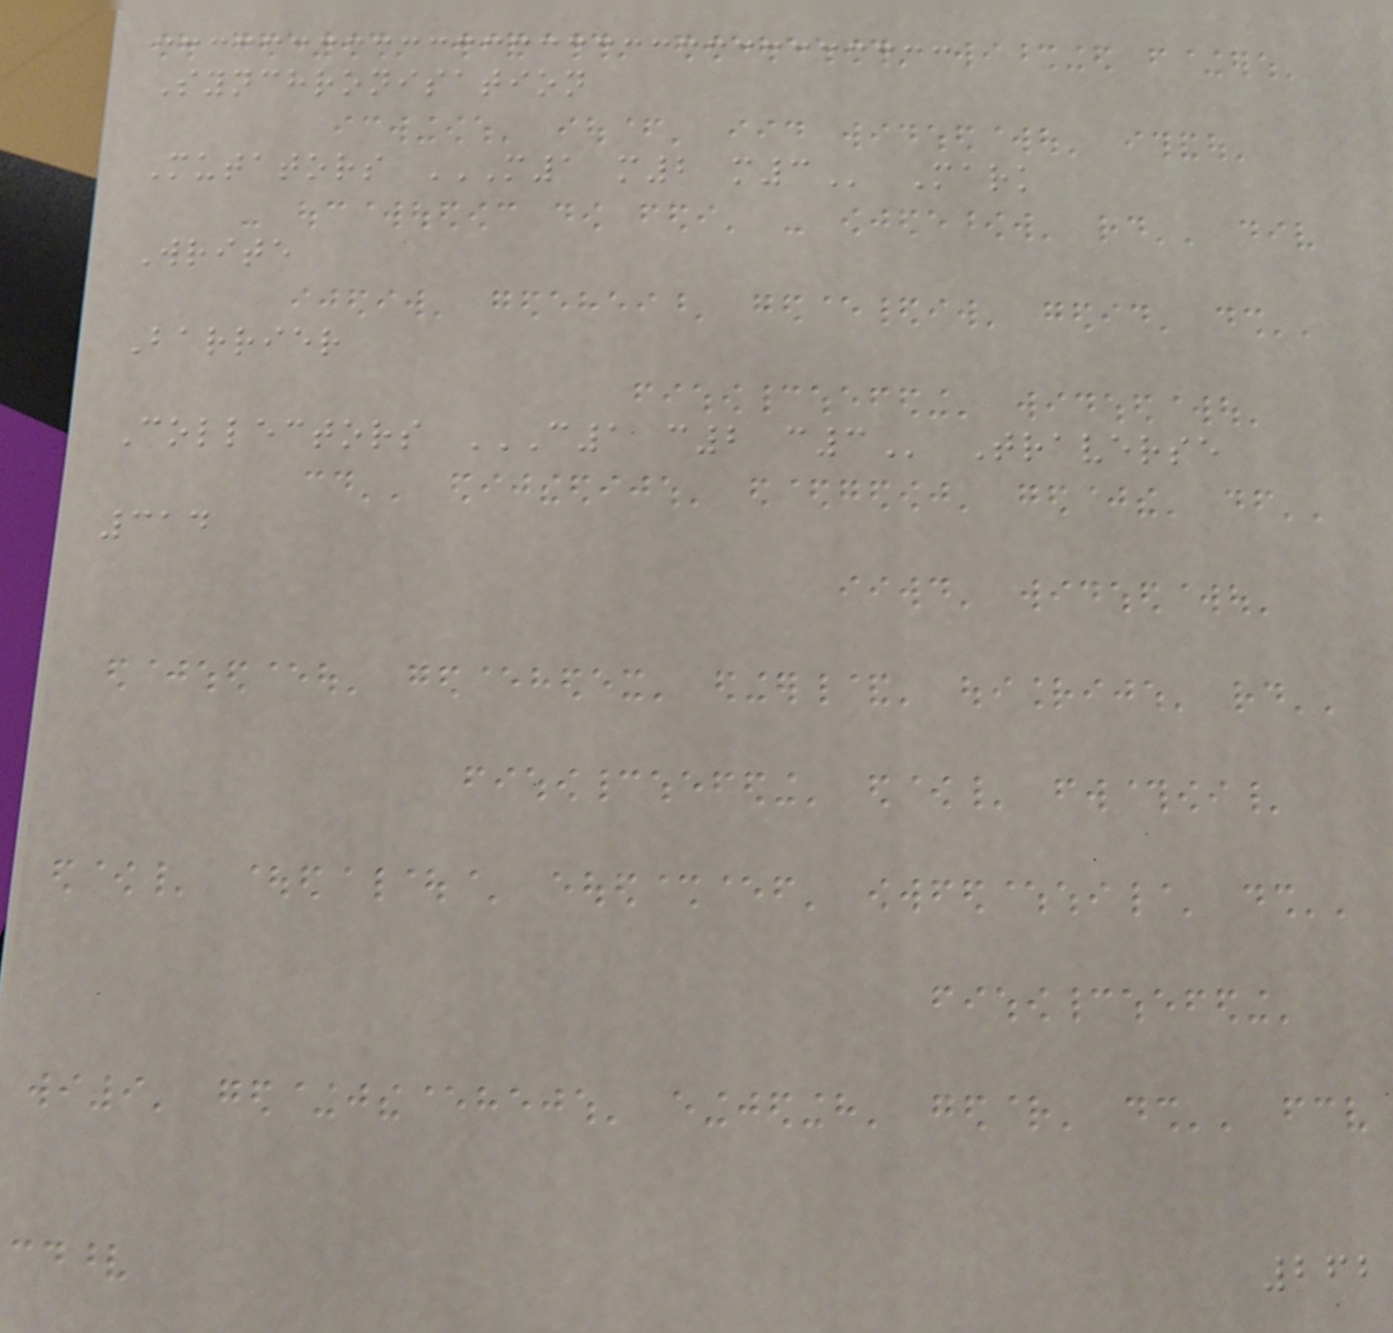Synchronisation
Mutators M1 M2 M3 Mark
Write
Barrier
Collectors C1 C2 C3 Traverse
314
262
